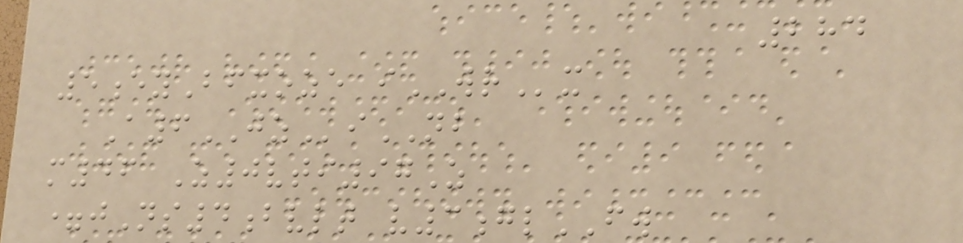284
5eyBfxoze iWRx
A6JZiNB
m46 Z0vti97Z
=jNs4bvlt v3glFW
